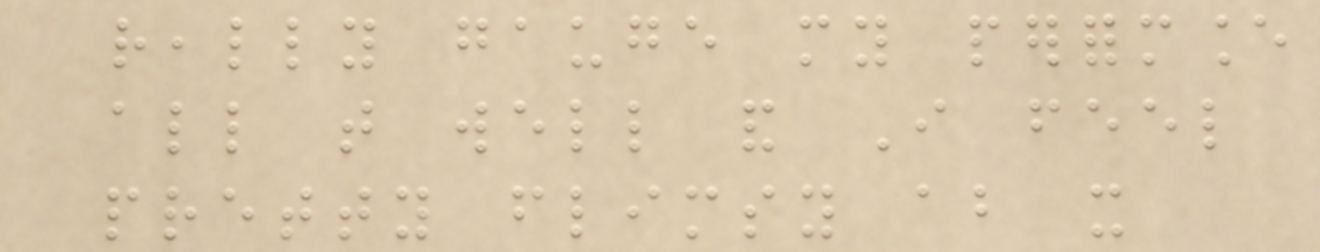really gauge my performance
all that well and I feel
pretty flimsy about it
